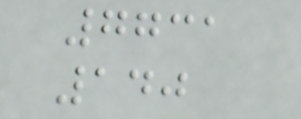7731
140
